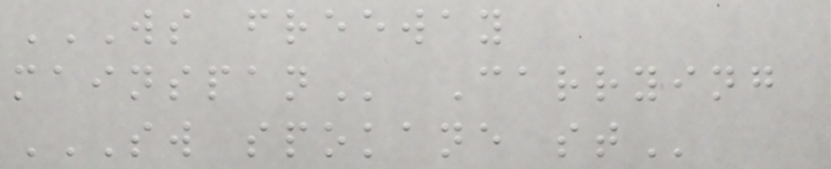WS FREEWAY
MAINSPAN Carrying
SW SPOKANE ST
